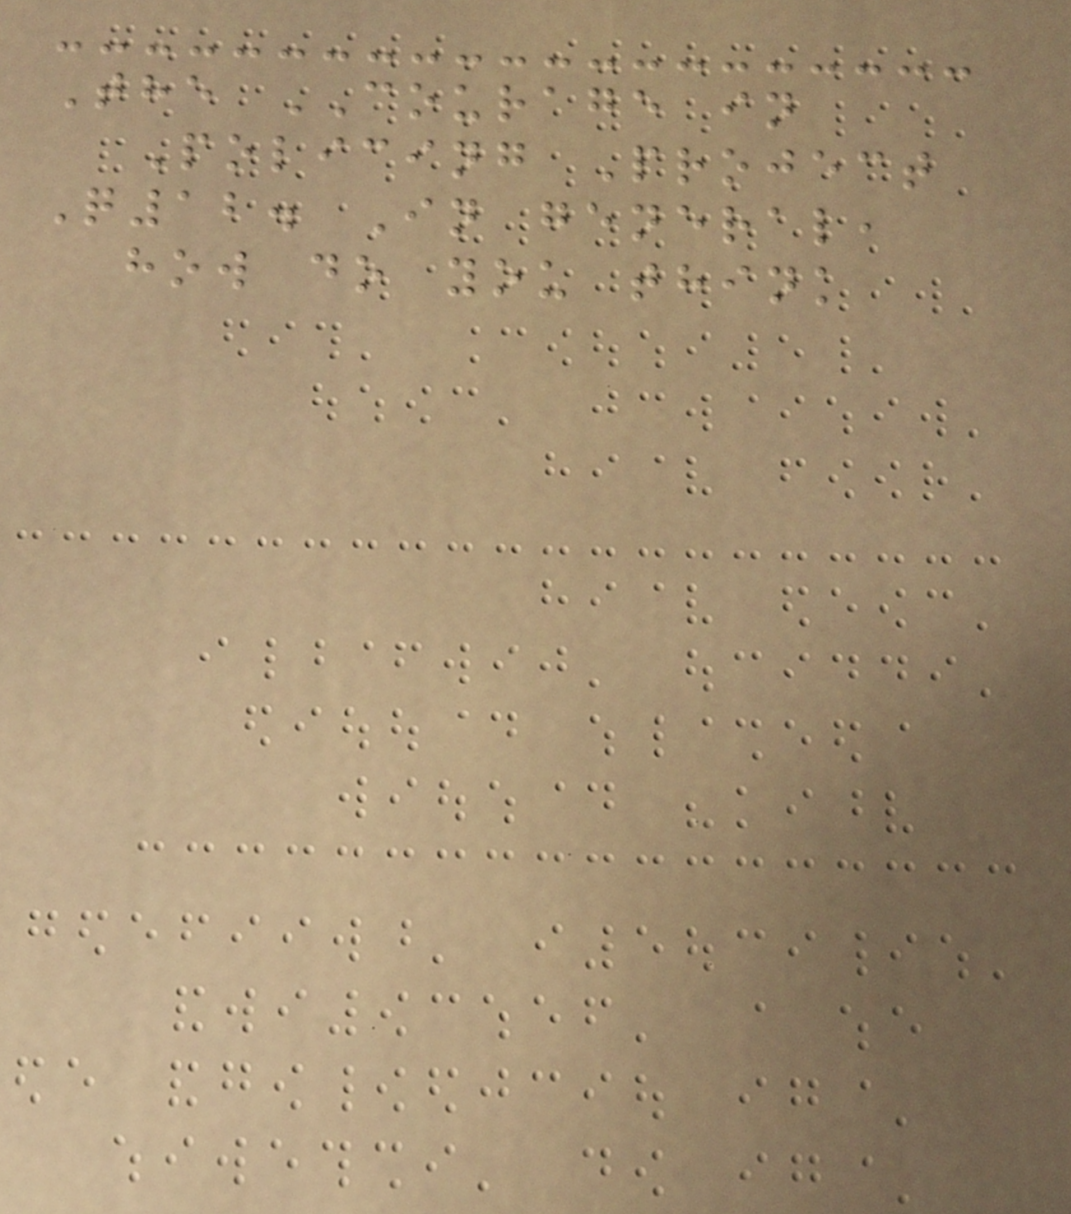The COURAGE in
Policing Project
Q12. In general,
how do you think
